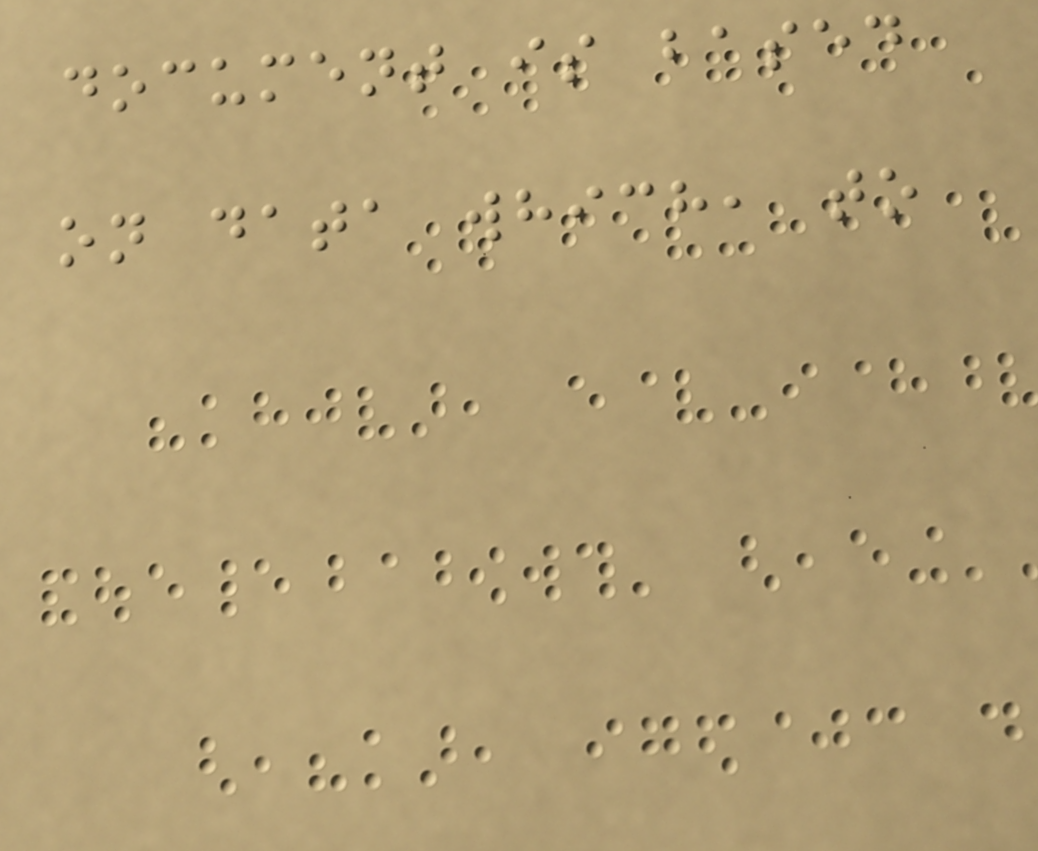document is based
on data which, to
